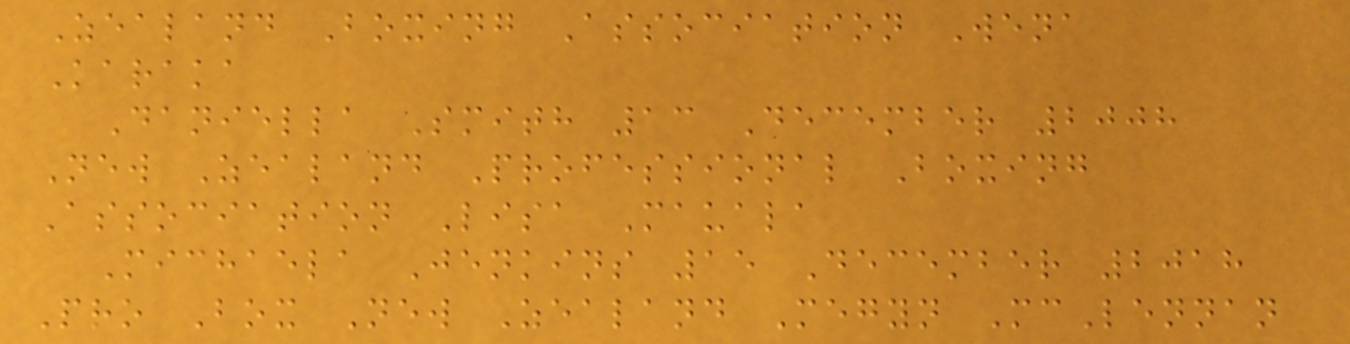Zealand Boxing Association Wena
Karaka
Daniella Smith 13 December 2008
New Zealand Professional Boxing
Association Lisa Mauala
Michaela Jenkins 15 December 2018
Pro Box New Zealand Megyn McLennan
